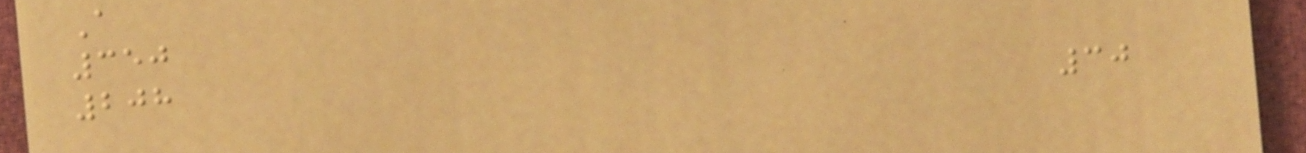A
350
208
30
